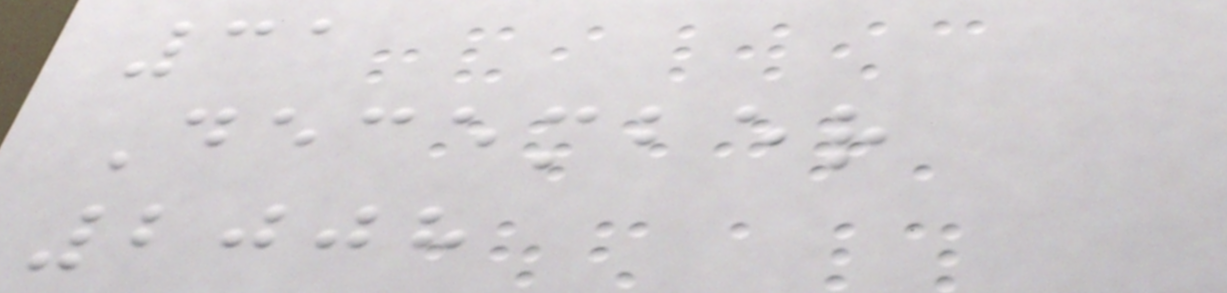31
December
2008
